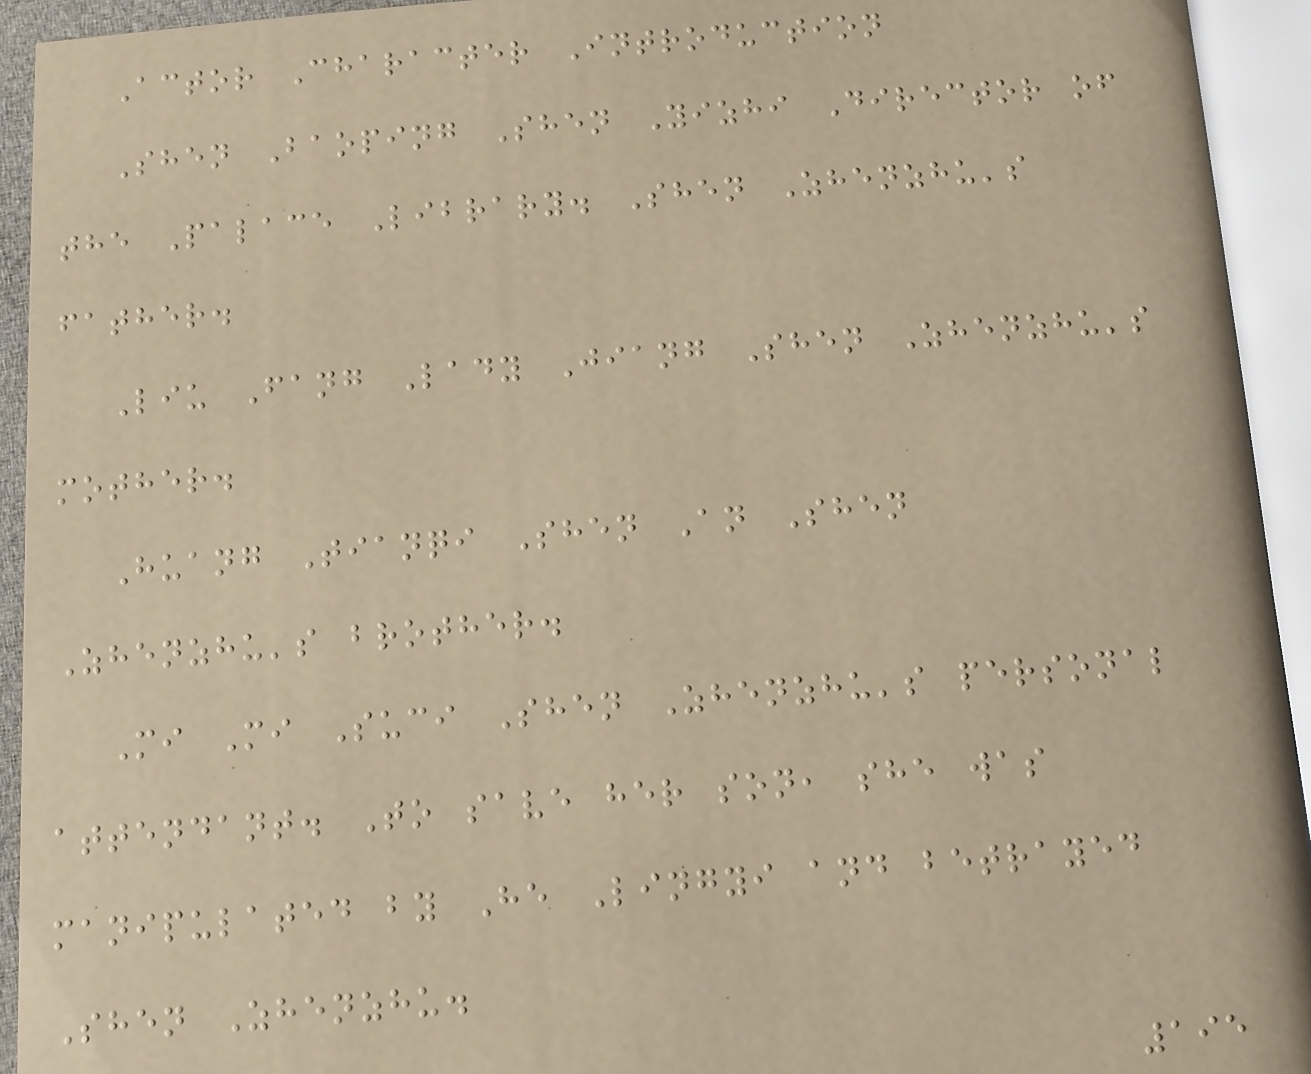Actor Character Introduction
Shen Baoping Shen Yizhi Director of
the Palace Library. Shen Zhenzhu's
father.
Liu Fang Lady Jiang Shen Zhenzhu's
mother.
Huang Tianqi Shen An Shen
Zhenzhu's brother.
Mi Mi Suci Shen Zhenzhu's personal
attendant. To save her son, she was
manipulated by He Lingyi and betrayed
Shen Zhenzhu.
195
